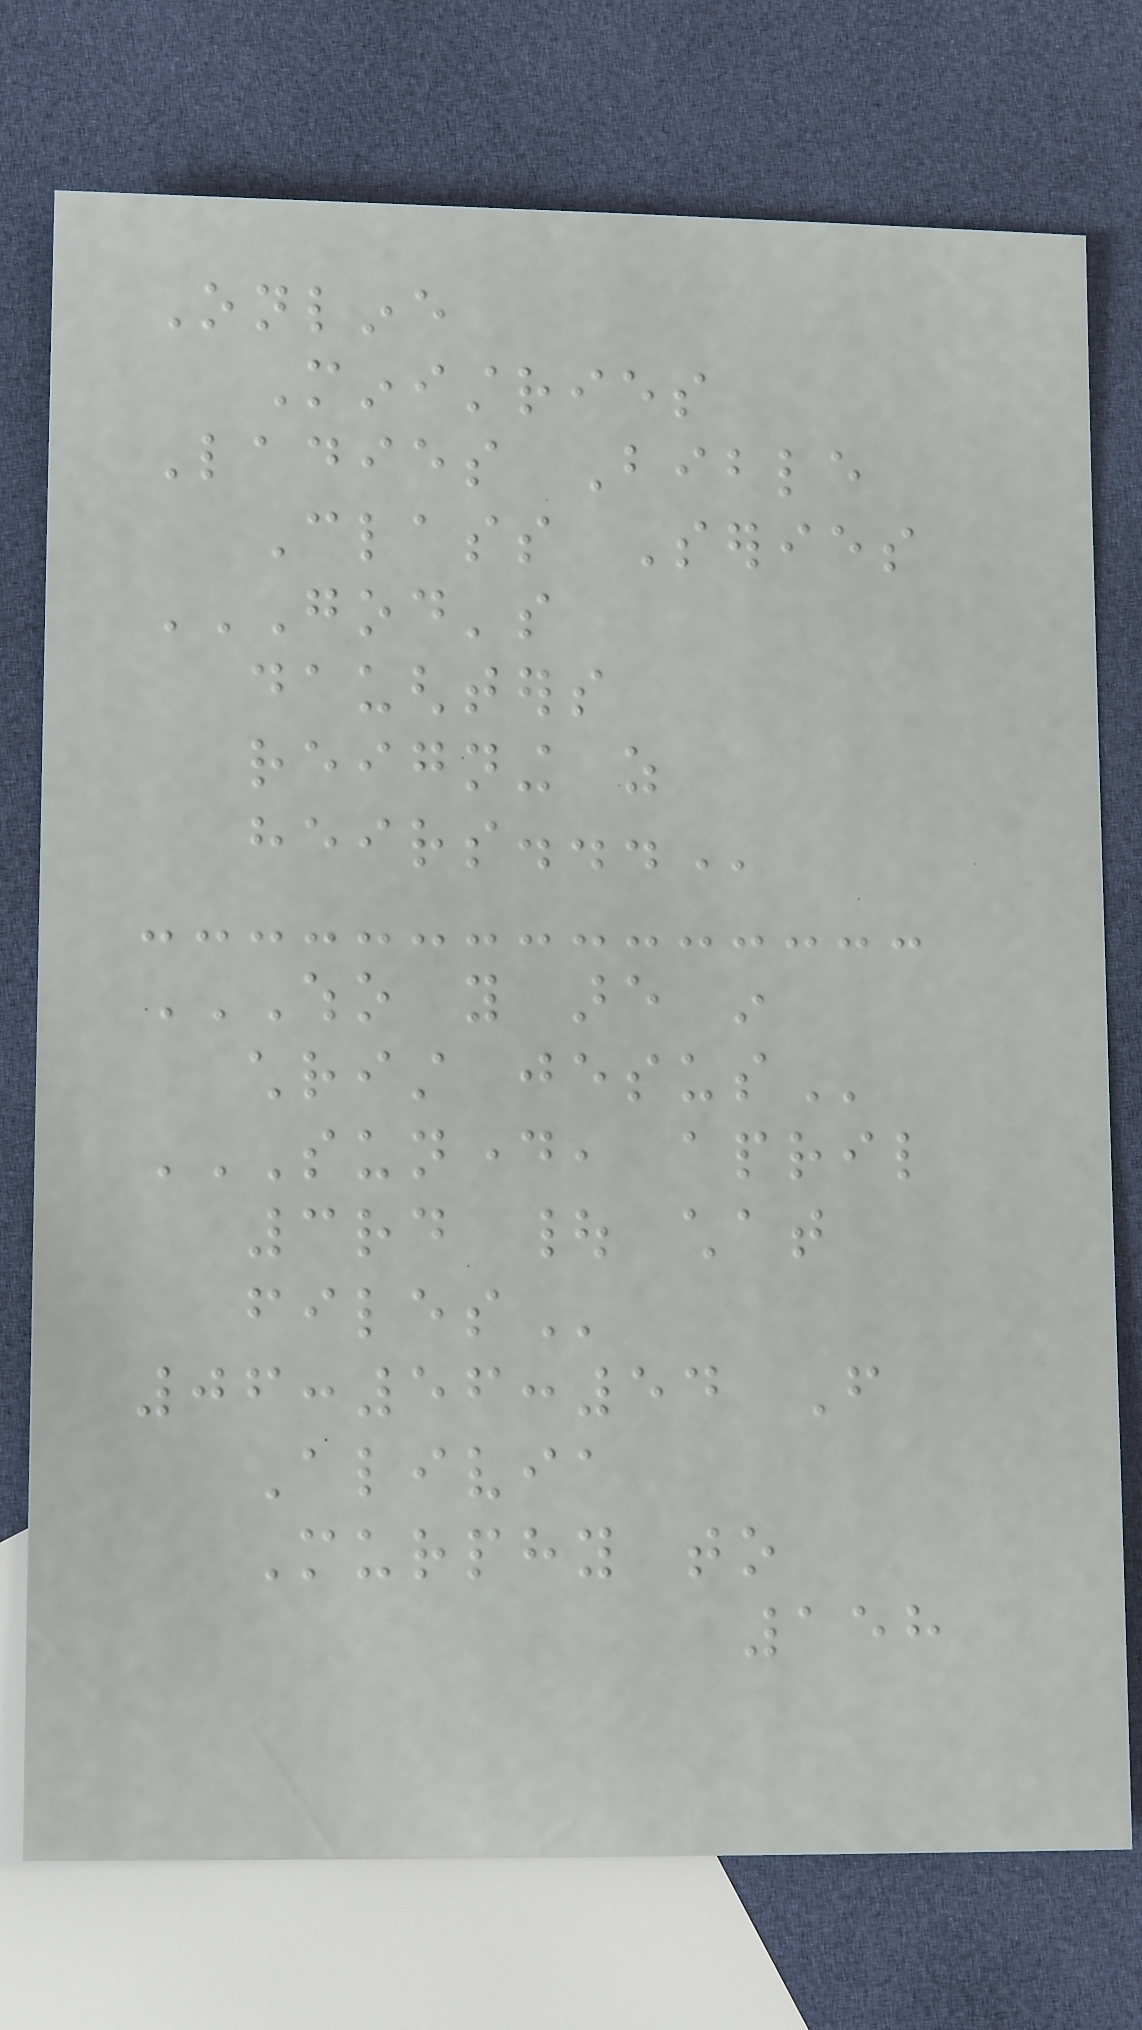Online
Ministries
Ladies Bible
Class Series
GOD'S
DAUGHTERS
REIGNING AS
HEIRS...
WHO YOU ARE IN
CHRIST JESUS
SUNDAY, APRIL
3RD | CHAT
FILES
06:56:54 From
Alivia
Murphy to
158
